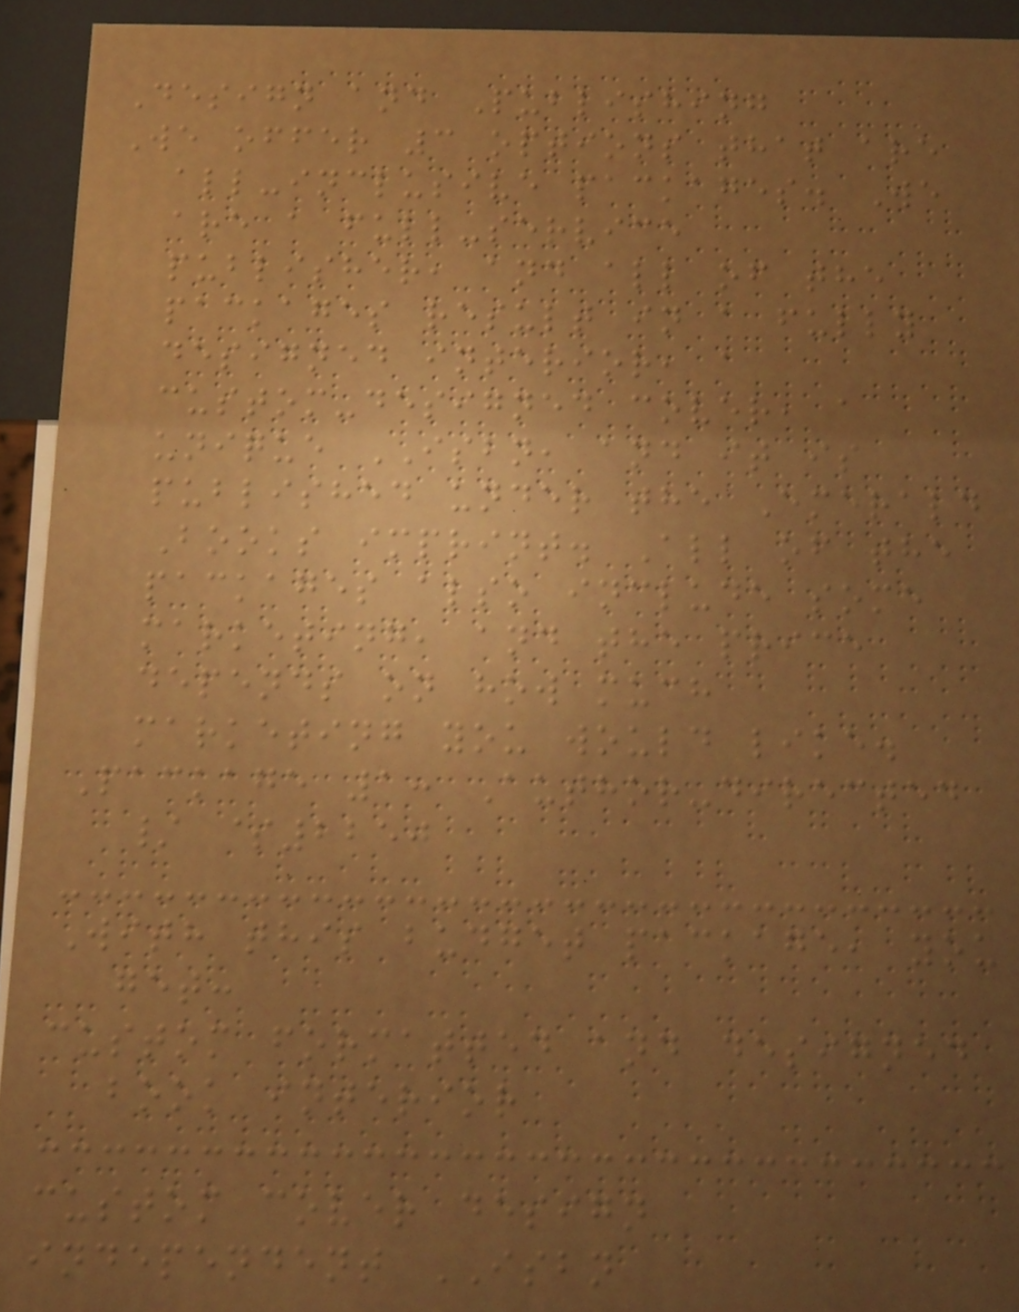Design and Publishing
We offer 3 options that are
all-inclusive packages. We
are a full-service
publisher, and all of the
packages result in a fully
designed interior, a
custom-designed cover, a
unique ISBN, and it is
published under the Emerald
Books imprint. All of the
packages also include some
marketing, and the price
depends on how much
marketing you would like.
Package 1: Author-directed
/ $2250
With this budget package, you
get:
custom formatted and designed
book interior
custom cover design
independent ISBN
